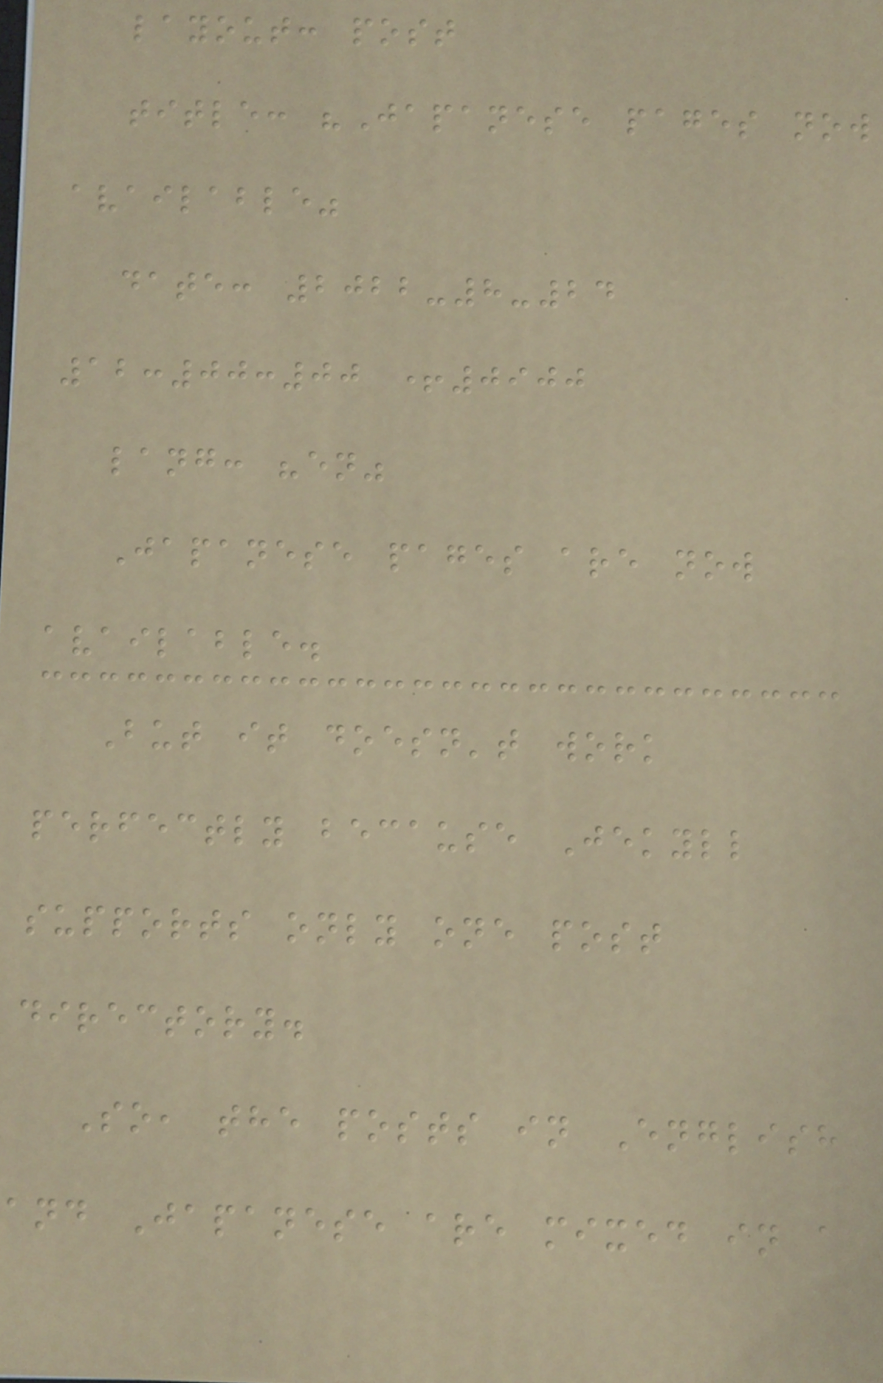layout: post
title: "Japanese pages now
available"
date: 2022-8-24
12:00:00 +0900
lang: "en"
Japanese pages are now
available.
But it doesn't work
perfectly because Jekyll
supports only one post
directory.
So, the posts in English
and Japanese are mixed in a
